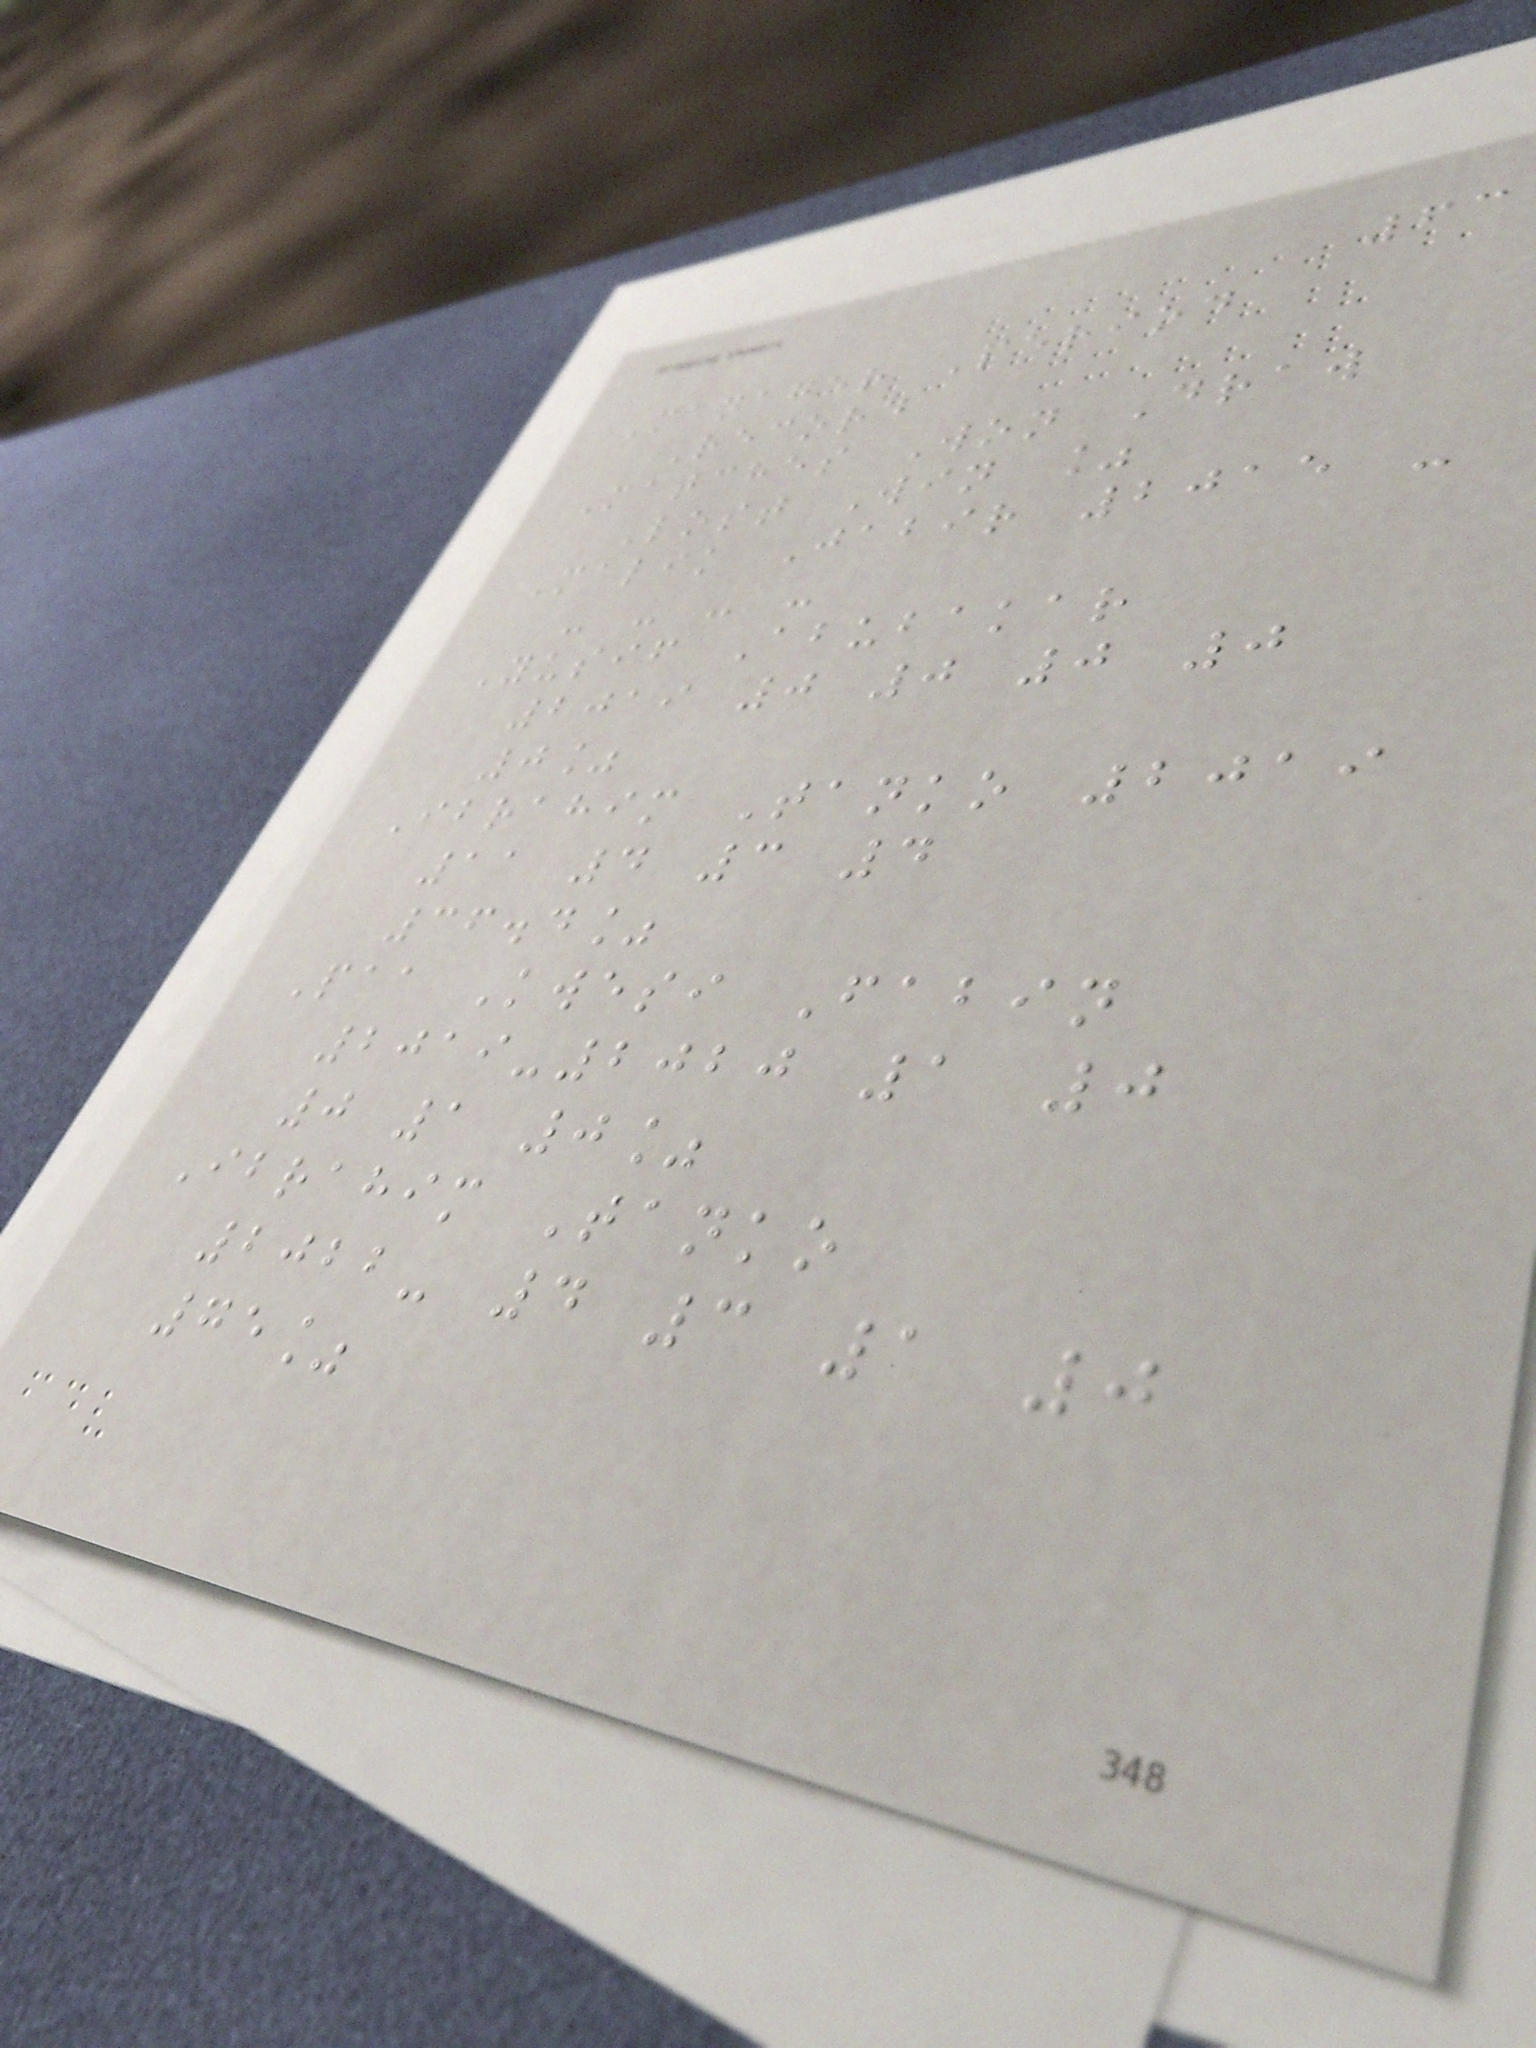63
Manager Period
Record
Matches Won Draw
Lost Win %
Malik Jabir 2015 -
- - - -
Yusif Abubakar
2019 0 0 0 0
0%
Ibrahim Tanko 2019
11 4 3 4
36.4%
Paa Kwesi Fabin
2019-2020 1 0
0 1 0%
Ibrahim Tanko
2022- 4 3 1 0
75%
